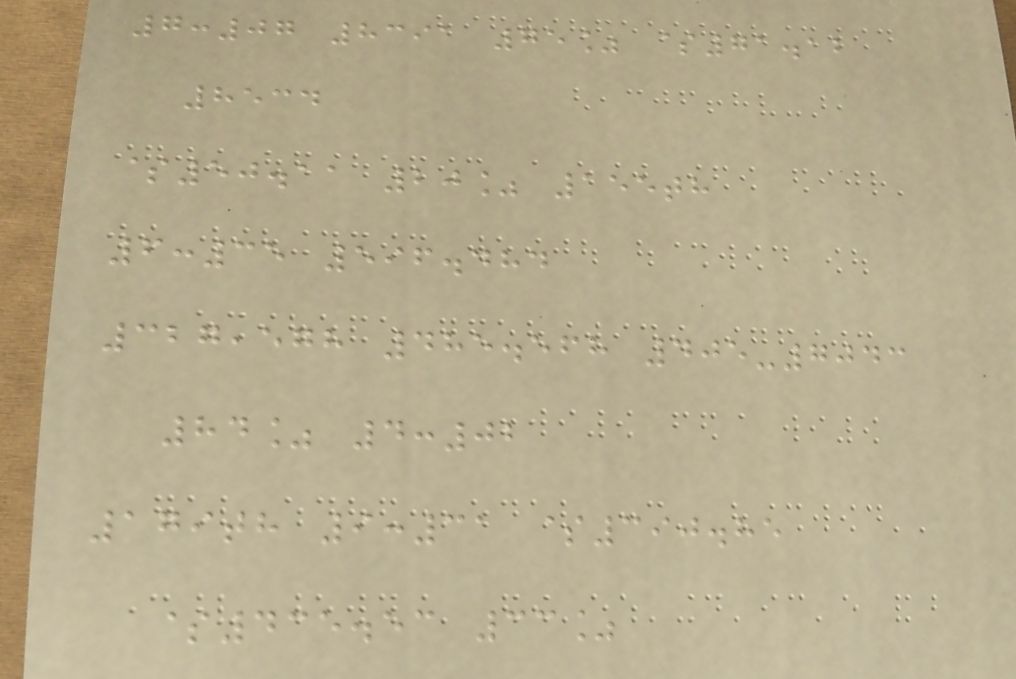7:07 8391 75% $71.12
8534
$50.11 20% 155th
6:35 596.484
327,578 485.568 405-7043
84% 4:02
179th 9:31 $390.85
$435.53 33%
